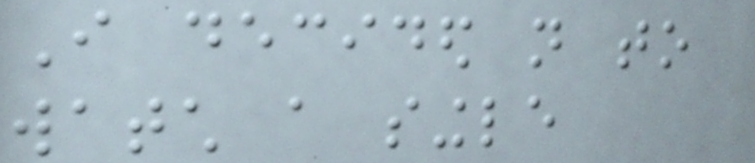I decided not to
watch a single
